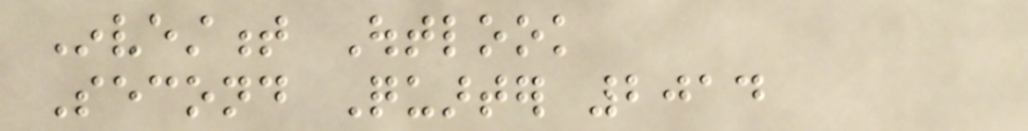Investment Outlook
Second Quarter 2014
